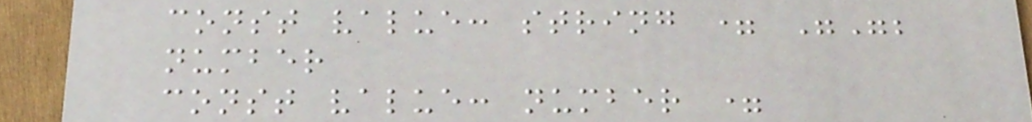const value: string = "";
number
const value: number =
